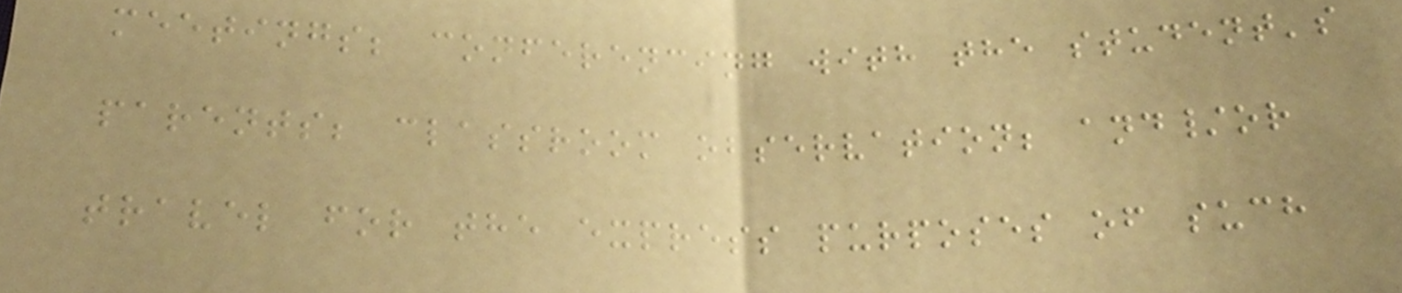meetings; conferencing with the student's
parents; classroom observation; and/or
travel for the express purposes of such
